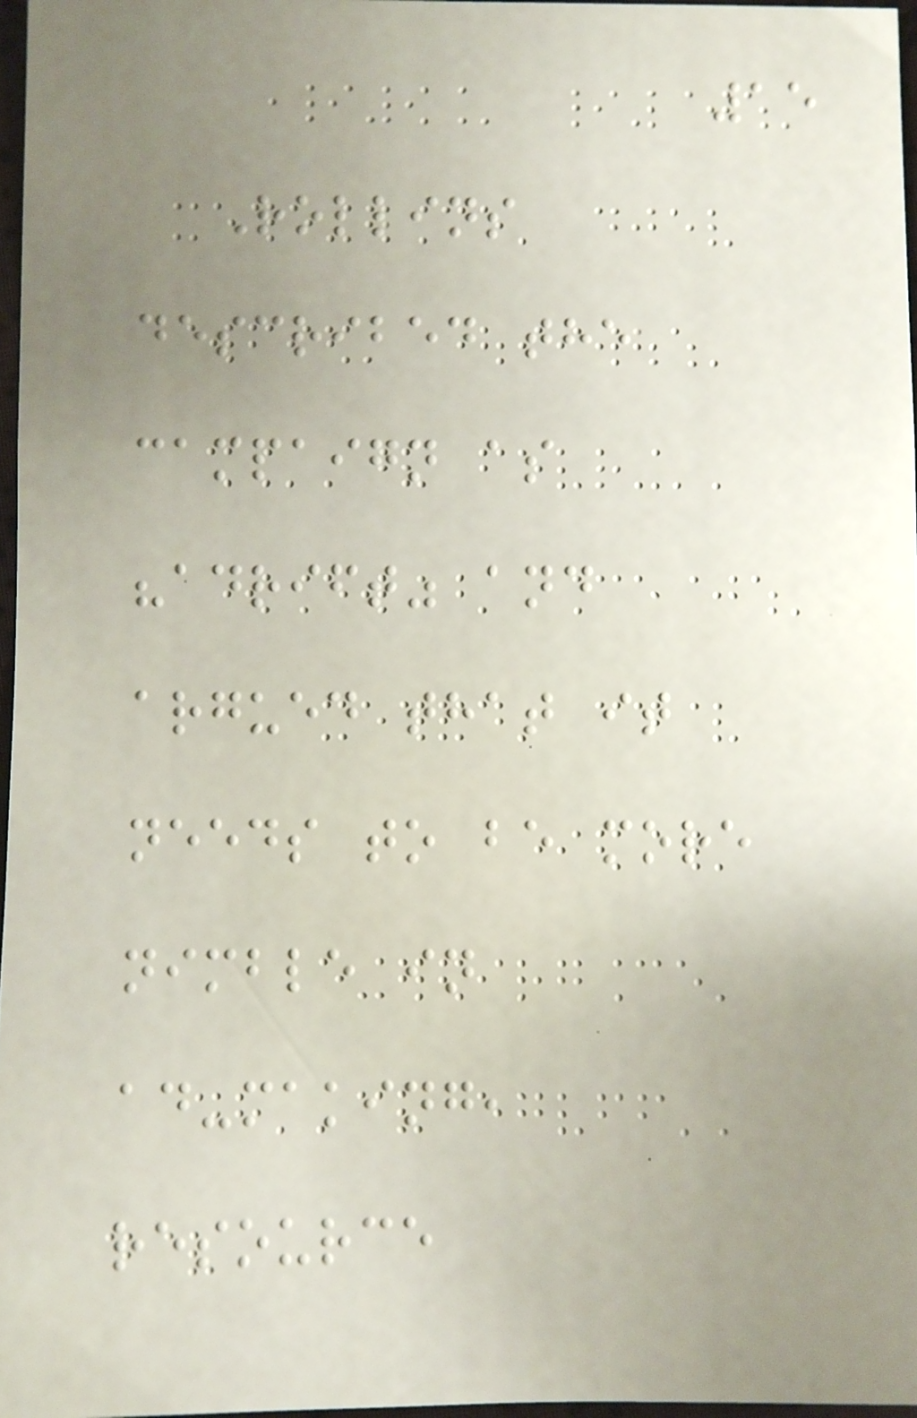15
Rollins
described the
campaign as
"adrift" and
argued that it
needs to be more
nimble in
ad-making,
resource
